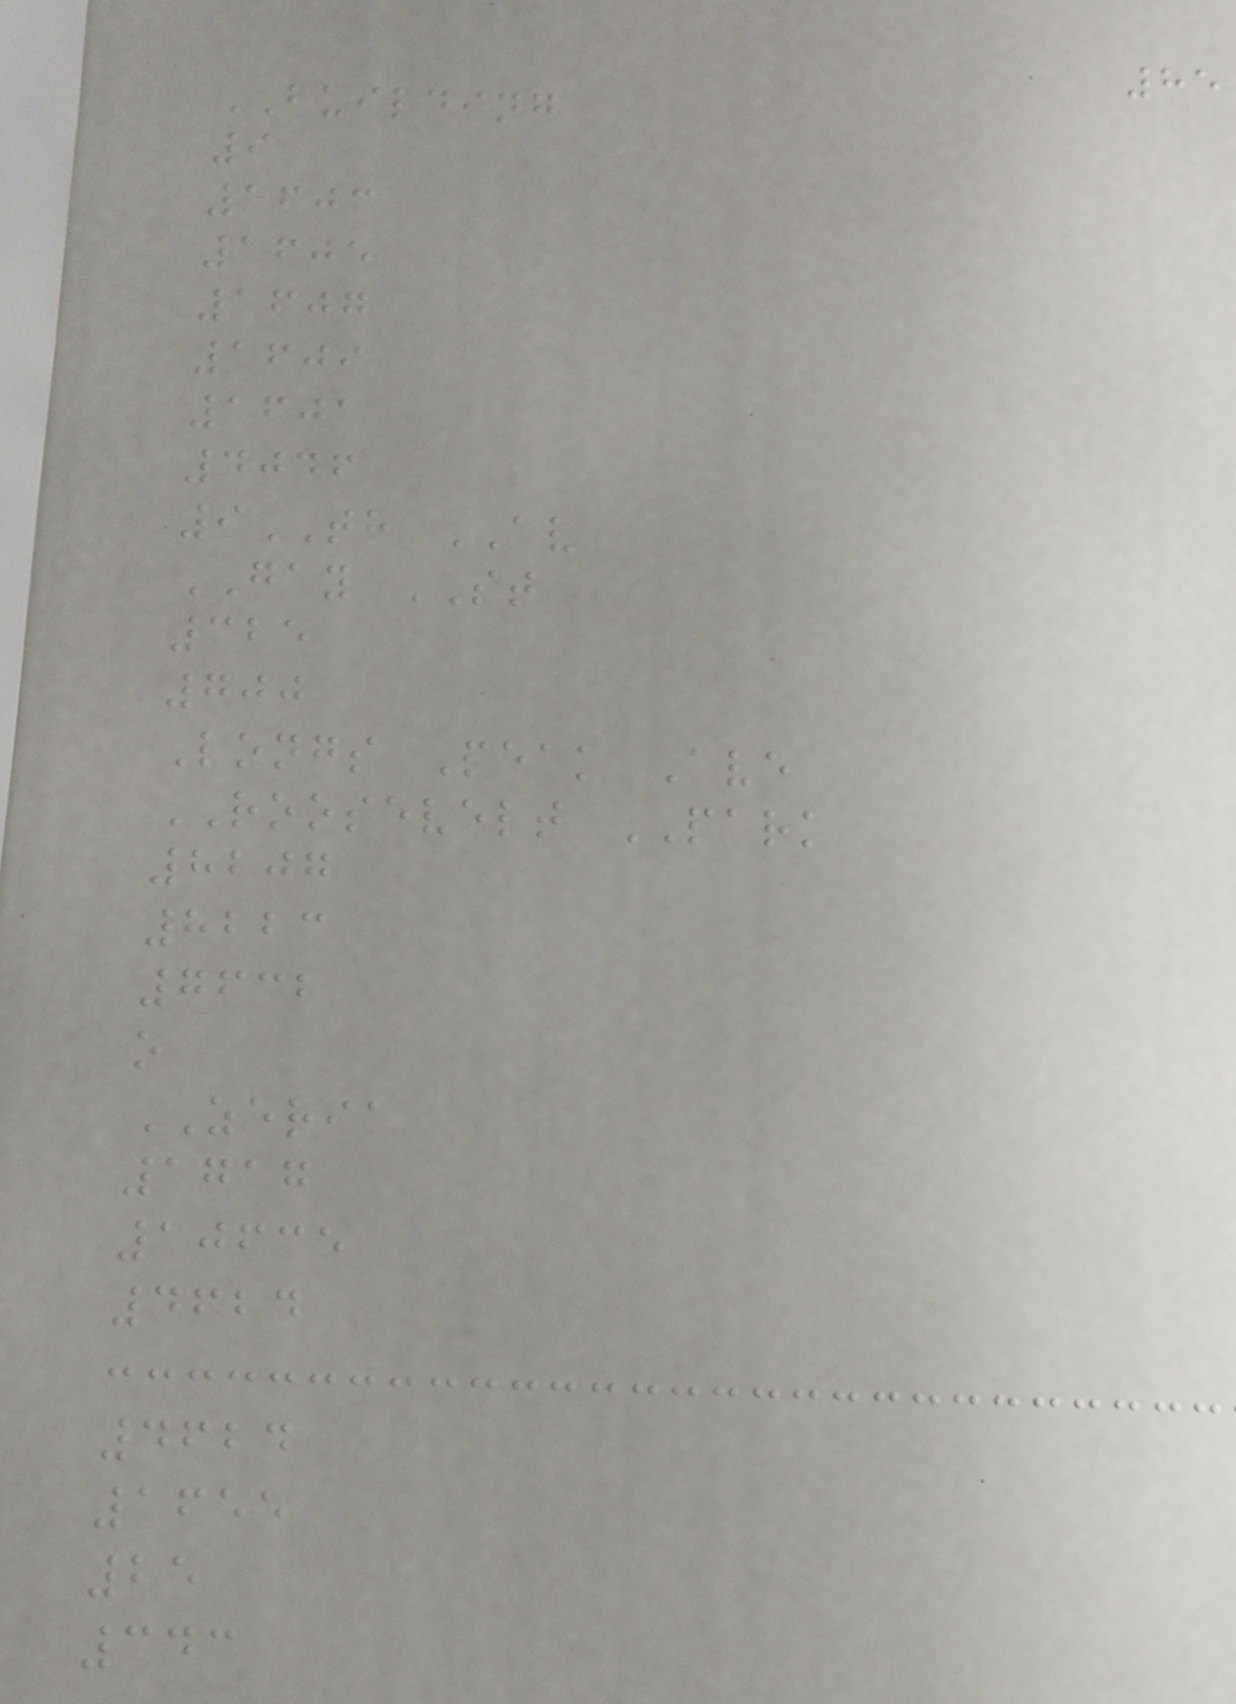85
BUILDING
9
1603
1605
1607
1609
1601
4046
9TH AV
GAY ST
325
700
Longs Peak Ave
ROOSEVELT PARK
8207
8223
7632
o
ZERIA
1717
10635
4624
4624
1655
25
343
